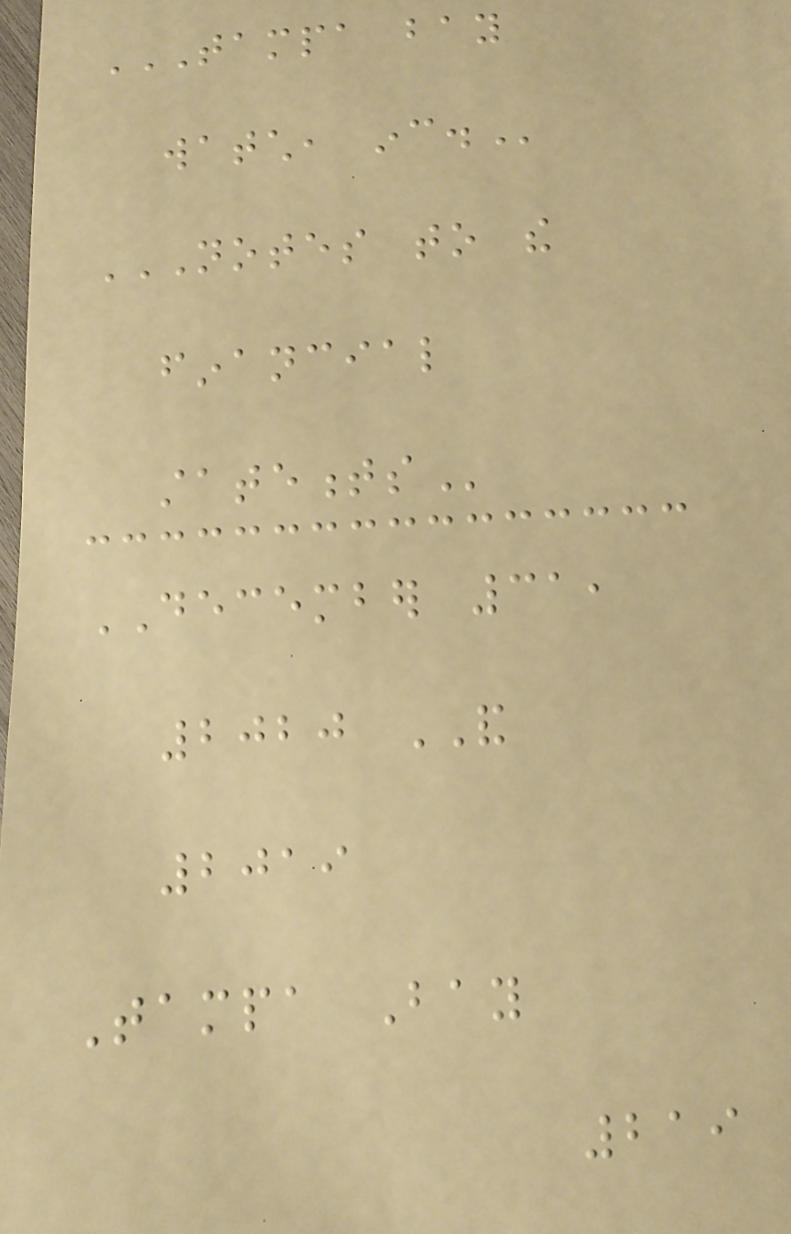TAMPA BAY
WATCH, INC.
NOTES TO THE
FINANCIAL
STATEMENTS
DECEMBER 31,
2020 AND
2019
Tampa Bay
219
